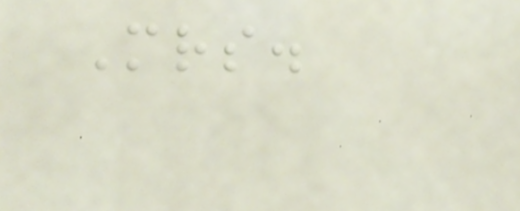Mrs.
